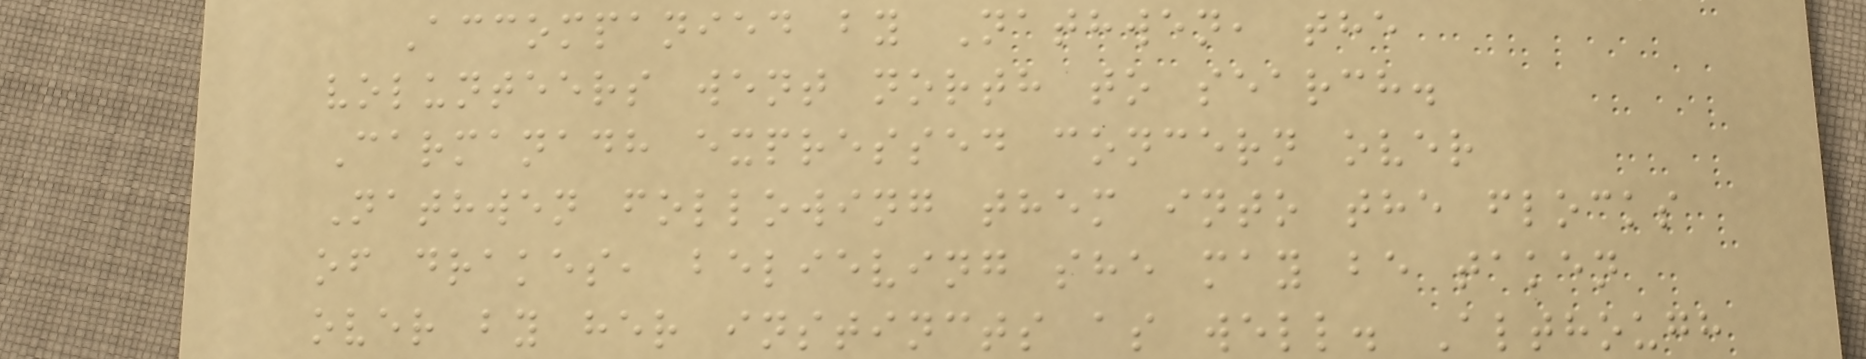Accompanied by Nathwen, the
volunteers went north to search.
Carmanadh expressed concern over
Nathwen following them into the flocks
of drakes, believing she may be taken
over by her instincts as well. Although
